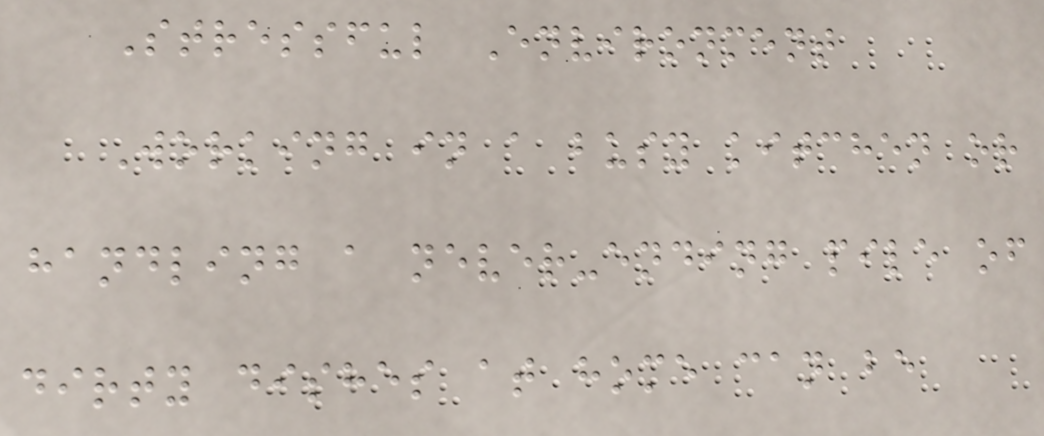Stressful Environment
Working in a busy kitchen or
handling a never-ending pile of
dirty dishes at home can be
